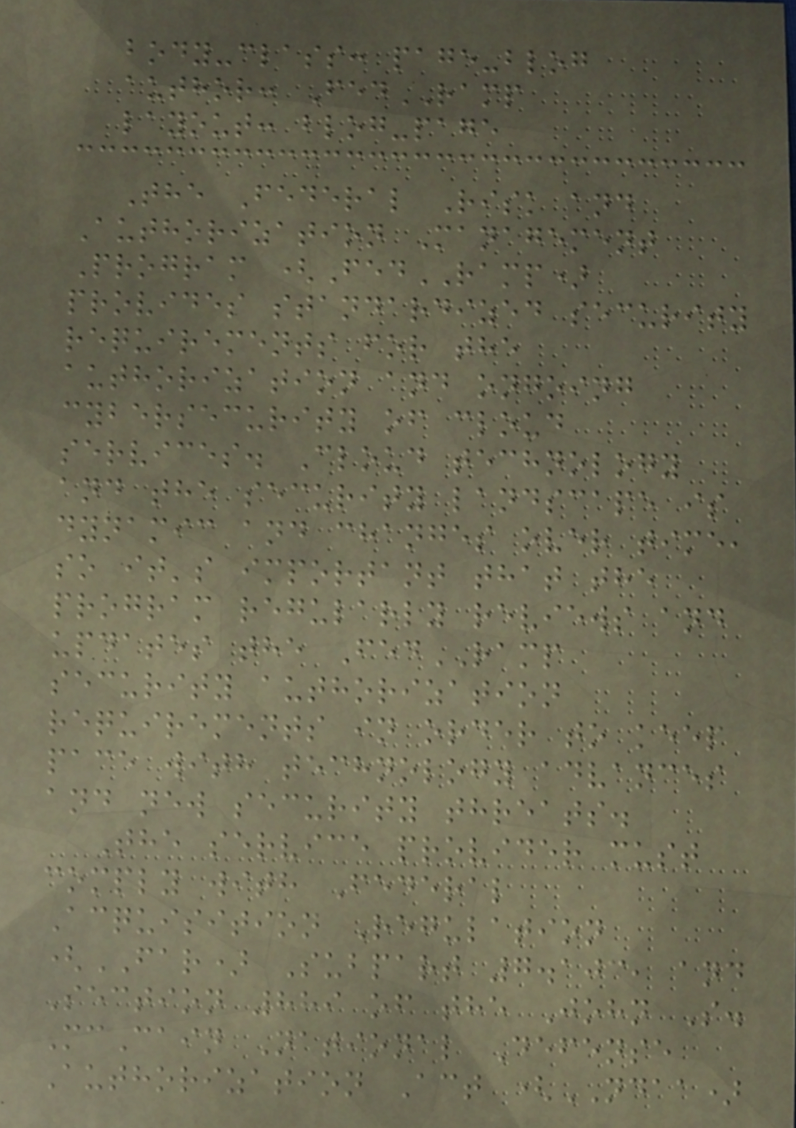body-class: page-blog
author: FedRAMP
layout: blog-page
The Federal Risk and
Authorization Management
Program (FedRAMP)
provides standardized security
requirements for the
authorization and ongoing
cybersecurity of cloud
services. Cloud technology
and the security landscape is
dynamic and changes over time,
so it's important that the
program regularly reviews and
updates the FedRAMP
security authorization
requirements in order to keep
pace with technology advances
and new security threats.
The service provider must
comply with Federal
Acquisition Regulation
(FAR) Subpart 7.103, and
Section 889 of the John S.
McCain National Defense
Authorization Act (NDAA)
